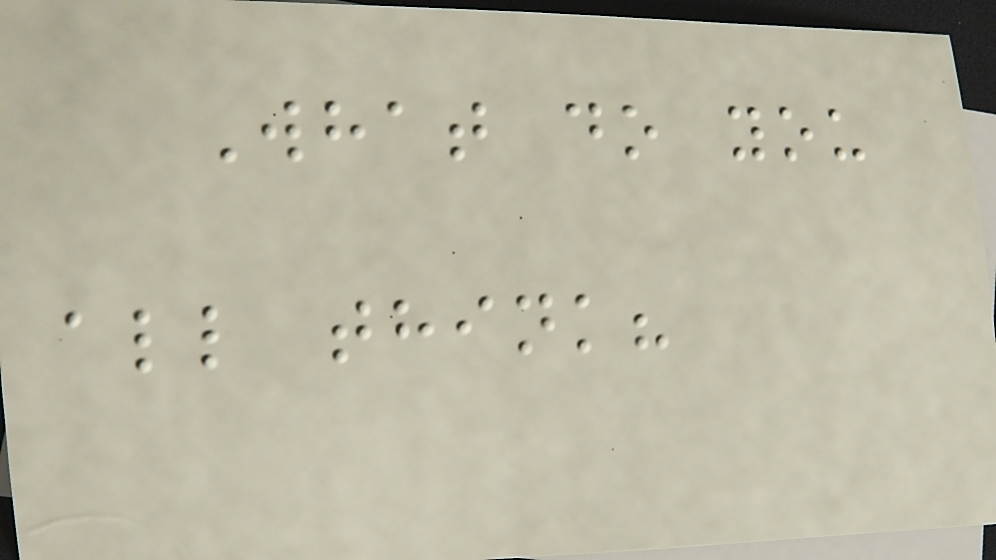What do you
all think?
